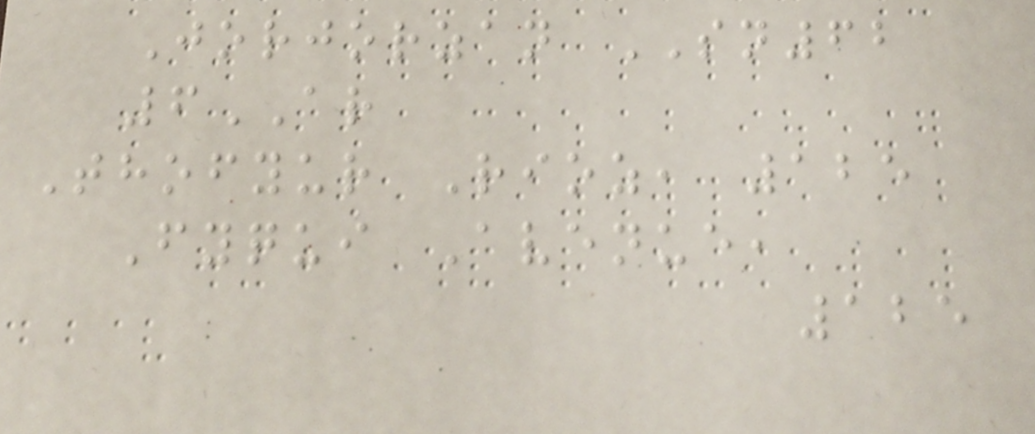Jorjorzan SN62
6AR
Thofyur Rioz, 125
Fyqui Avenue,
125
